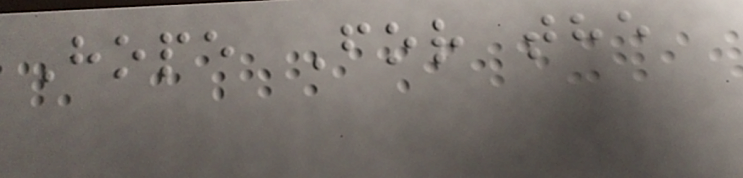Hope For the
